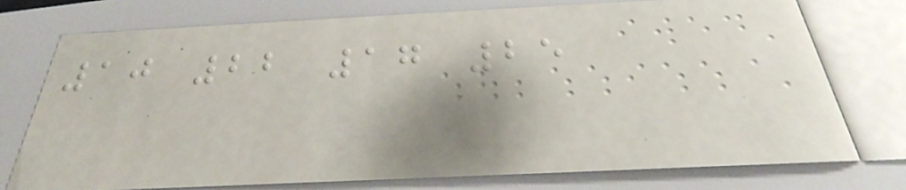10 22 17 25
